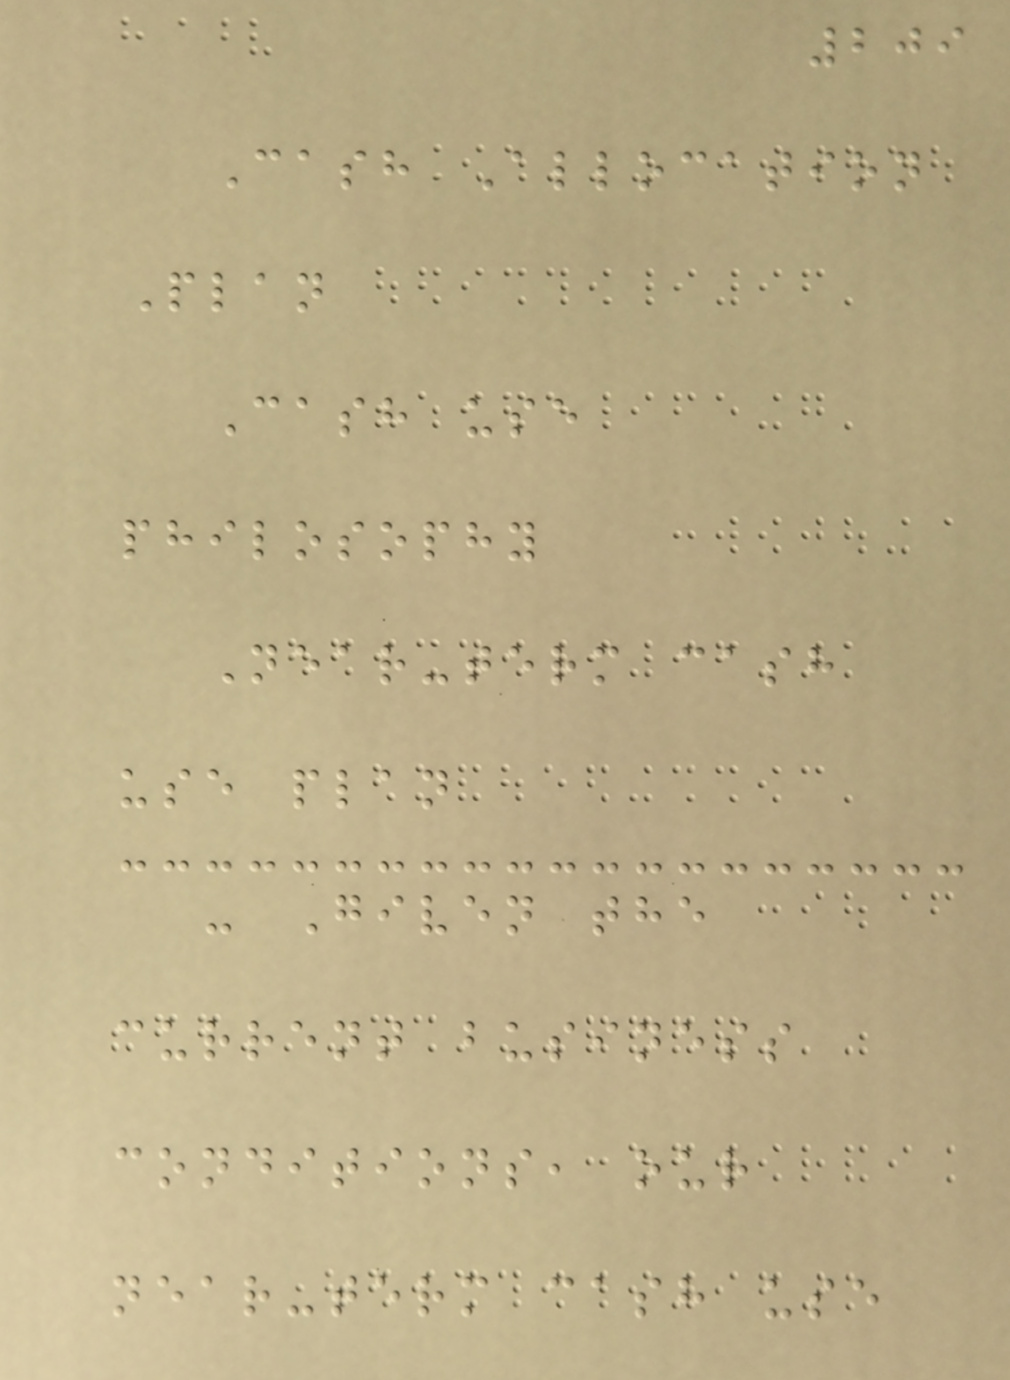209
Cash Allocation
Plan
Cash use
philosophy
Near-term cash
use plan
- Given the
current business
conditions, our
near-term cash use
